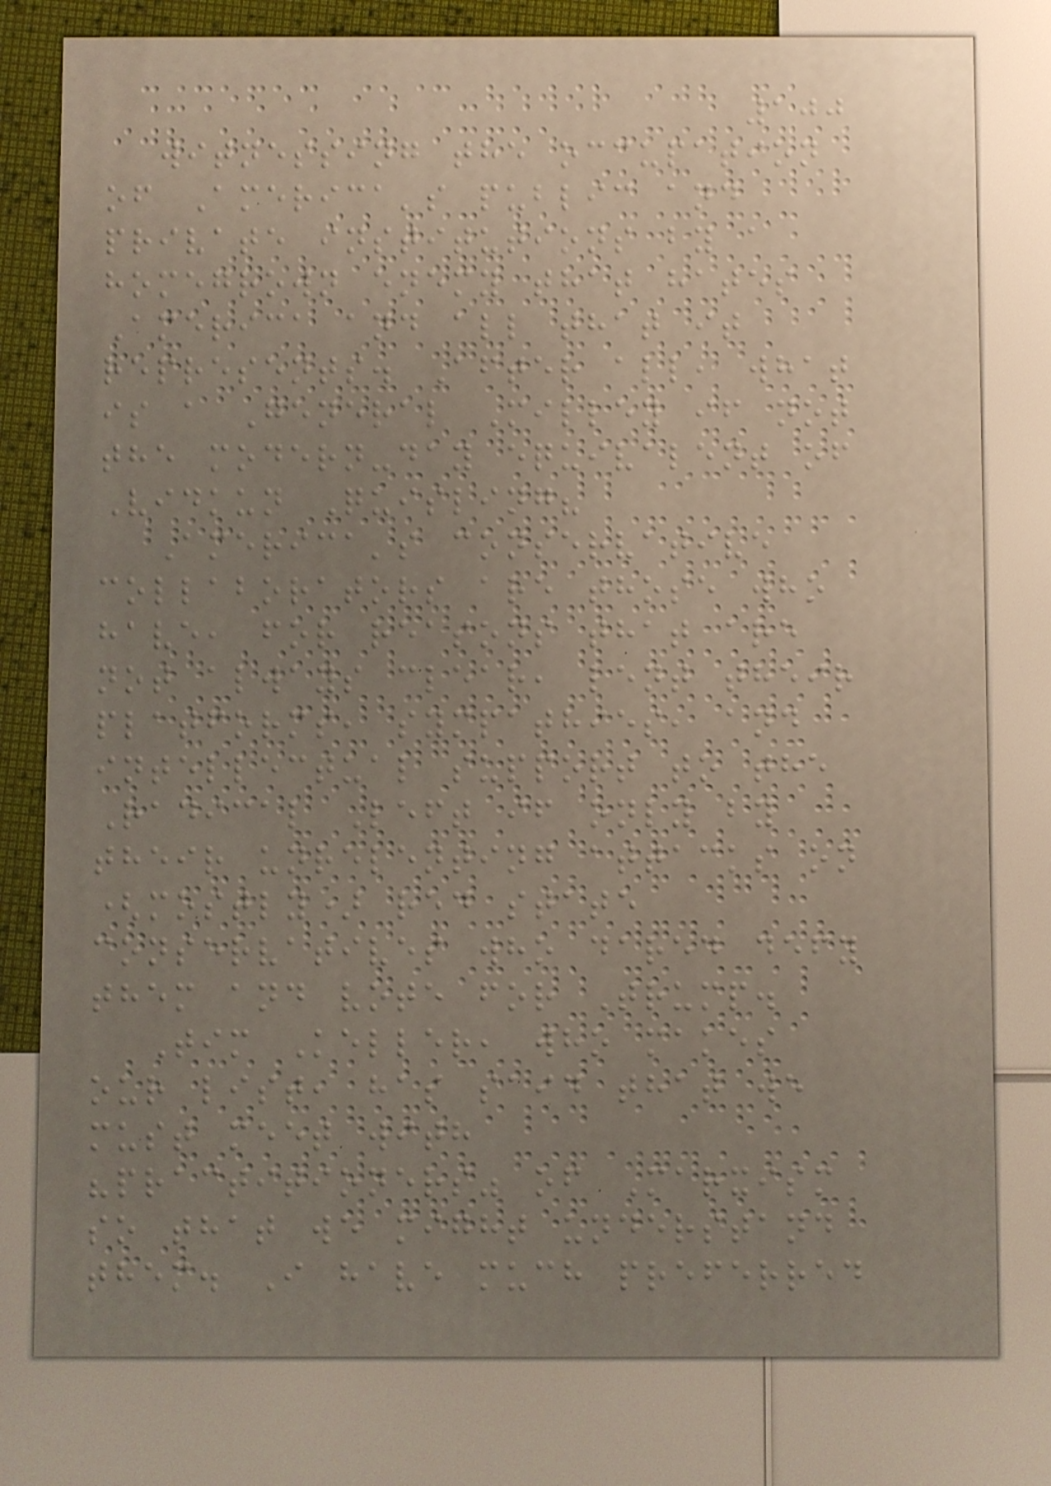100
witnessing the occupation
of America's public and
private institutions by a
homegrown enemy that hates
America and all that it
represents. After all, what
is a General Milley if not
the modern-day equivalent of
Vidkun Quisling?
America's conservative
collaborators are those who
have, for reasons that are
not always clear, lent their
platforms, sympathies, and
intellectual support to the
Radical Left if only by
their unrelenting attacks on
(mostly) red state
conservatives who dared defy
them and vote for Trump.
Tim Keller, who makes
our list, has said that we
must meet with
"practitioners" of Marxism
so that we might understand
them. I have much preferred
